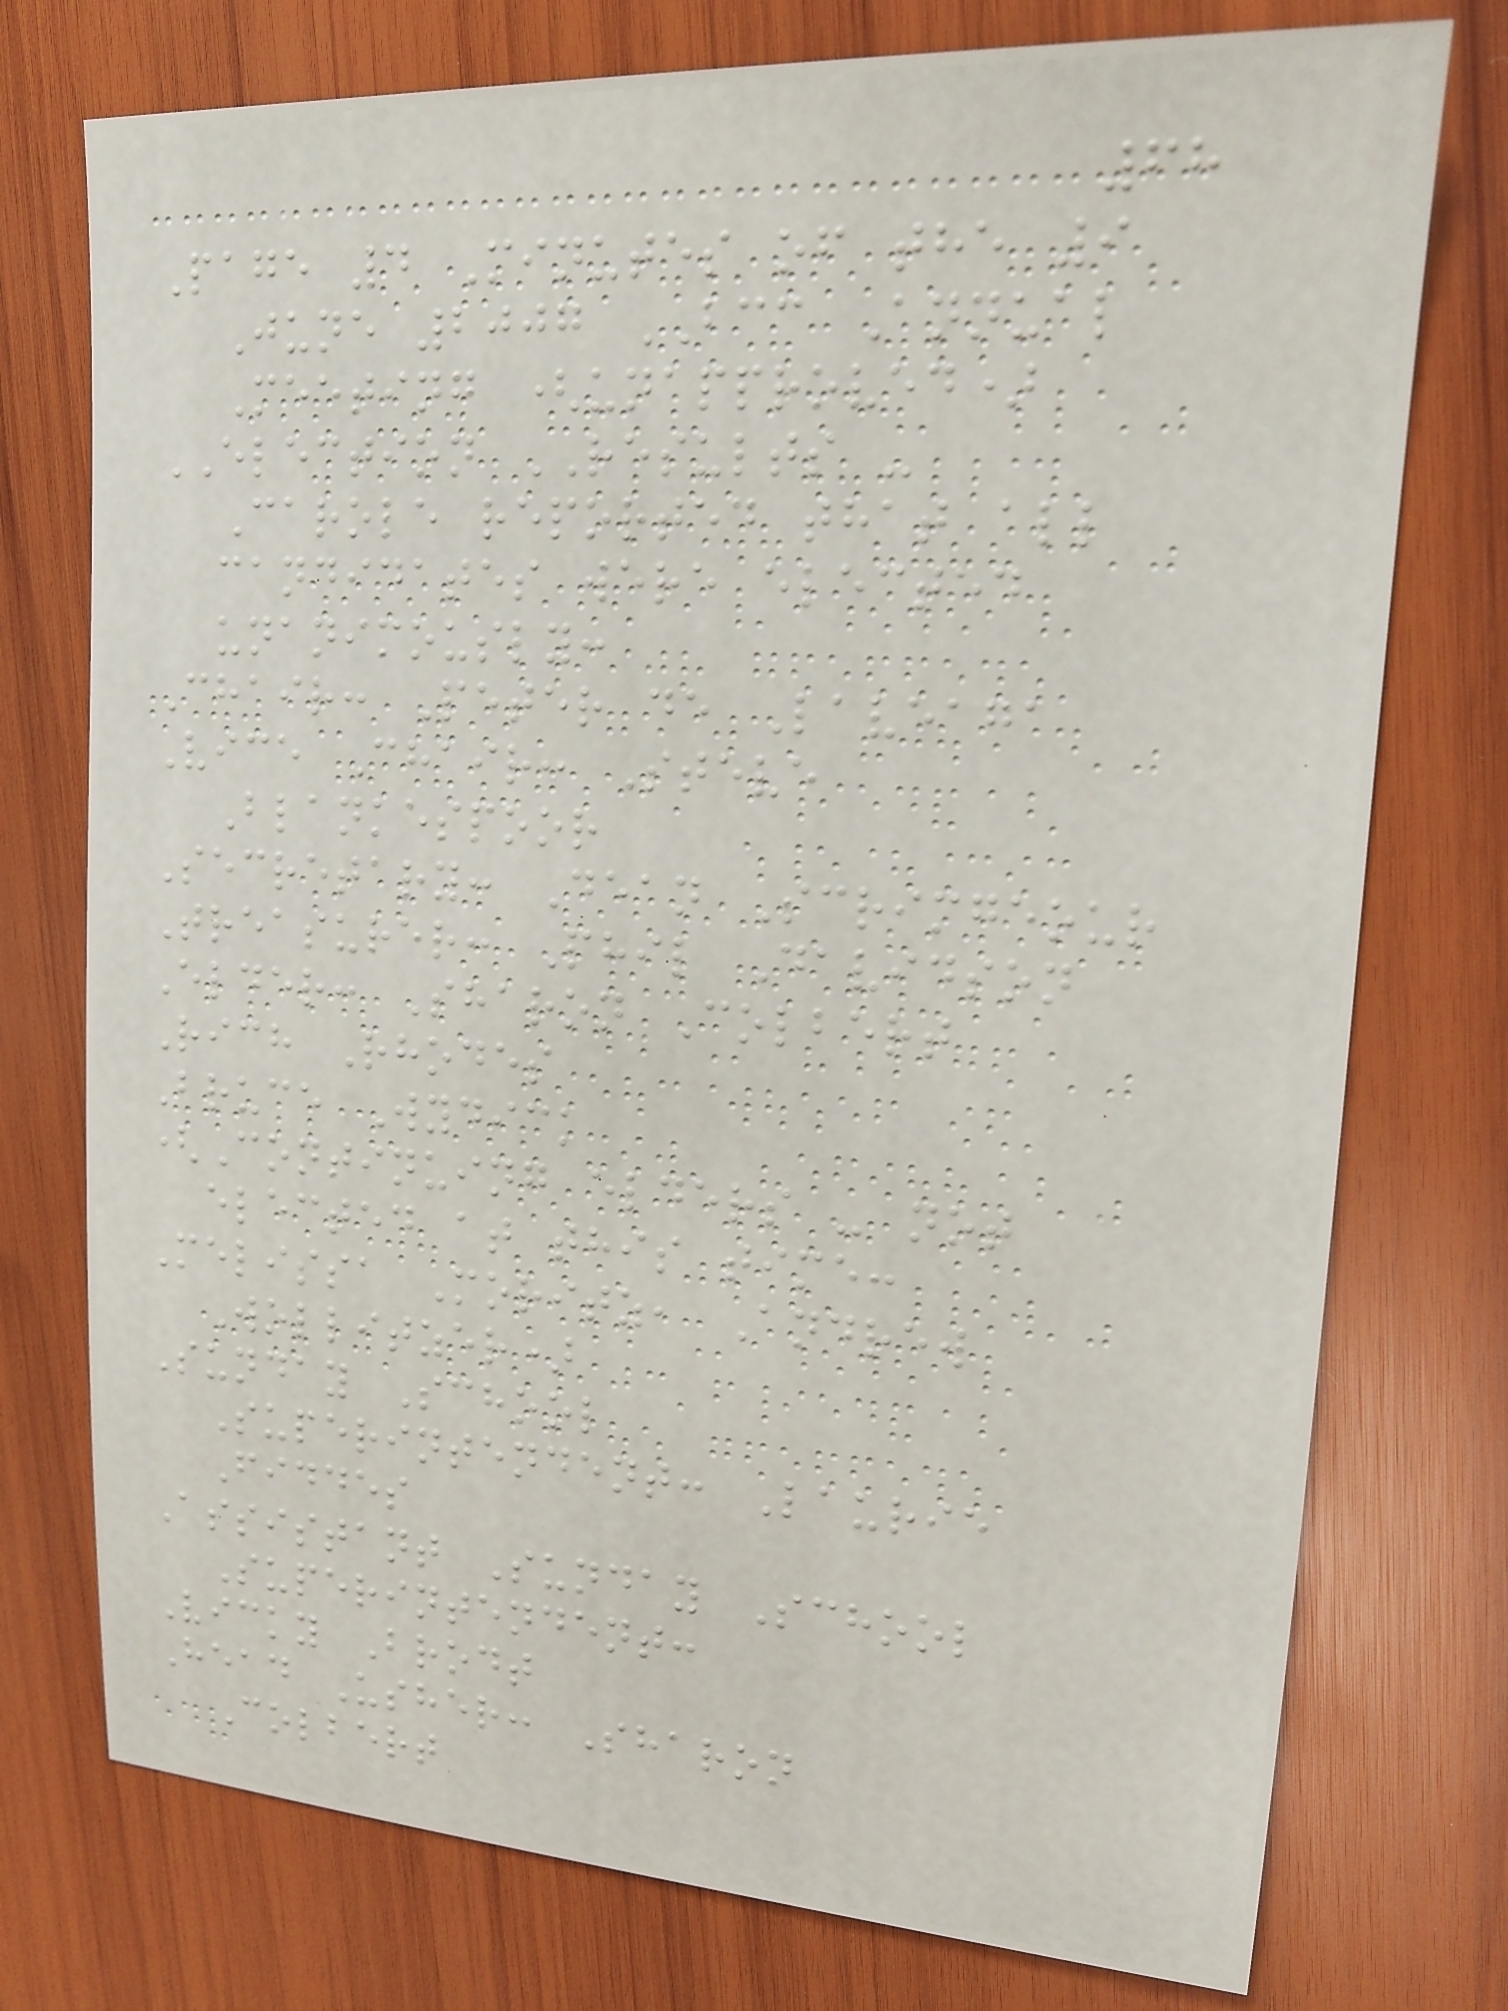68
Page 4 Minutes of the 9
June 2007 BCC Annual
Meeting (unapproved)
ELECTION RESULTS -
Carole reported that all
candidates were elected
unanimously:
Chair: Peter de Laveaga
Vice Chair: Steve
Blankespoor
Secretary: Dean Scrimgeour
Treasurer: Phil Davidson
Elder: Sharon Colbert
Rich Rhodes
Bruce Wydick
(Continuing elders - not
elected at this time:
Melissa Moritz, Andrew
Wollitzer)
Sunday School
Superintendent: Laurie
Fiddes
Assistant Sunday School
Superintendent:
Vicky Brodt
Head Usher: Sharon
Colbert
